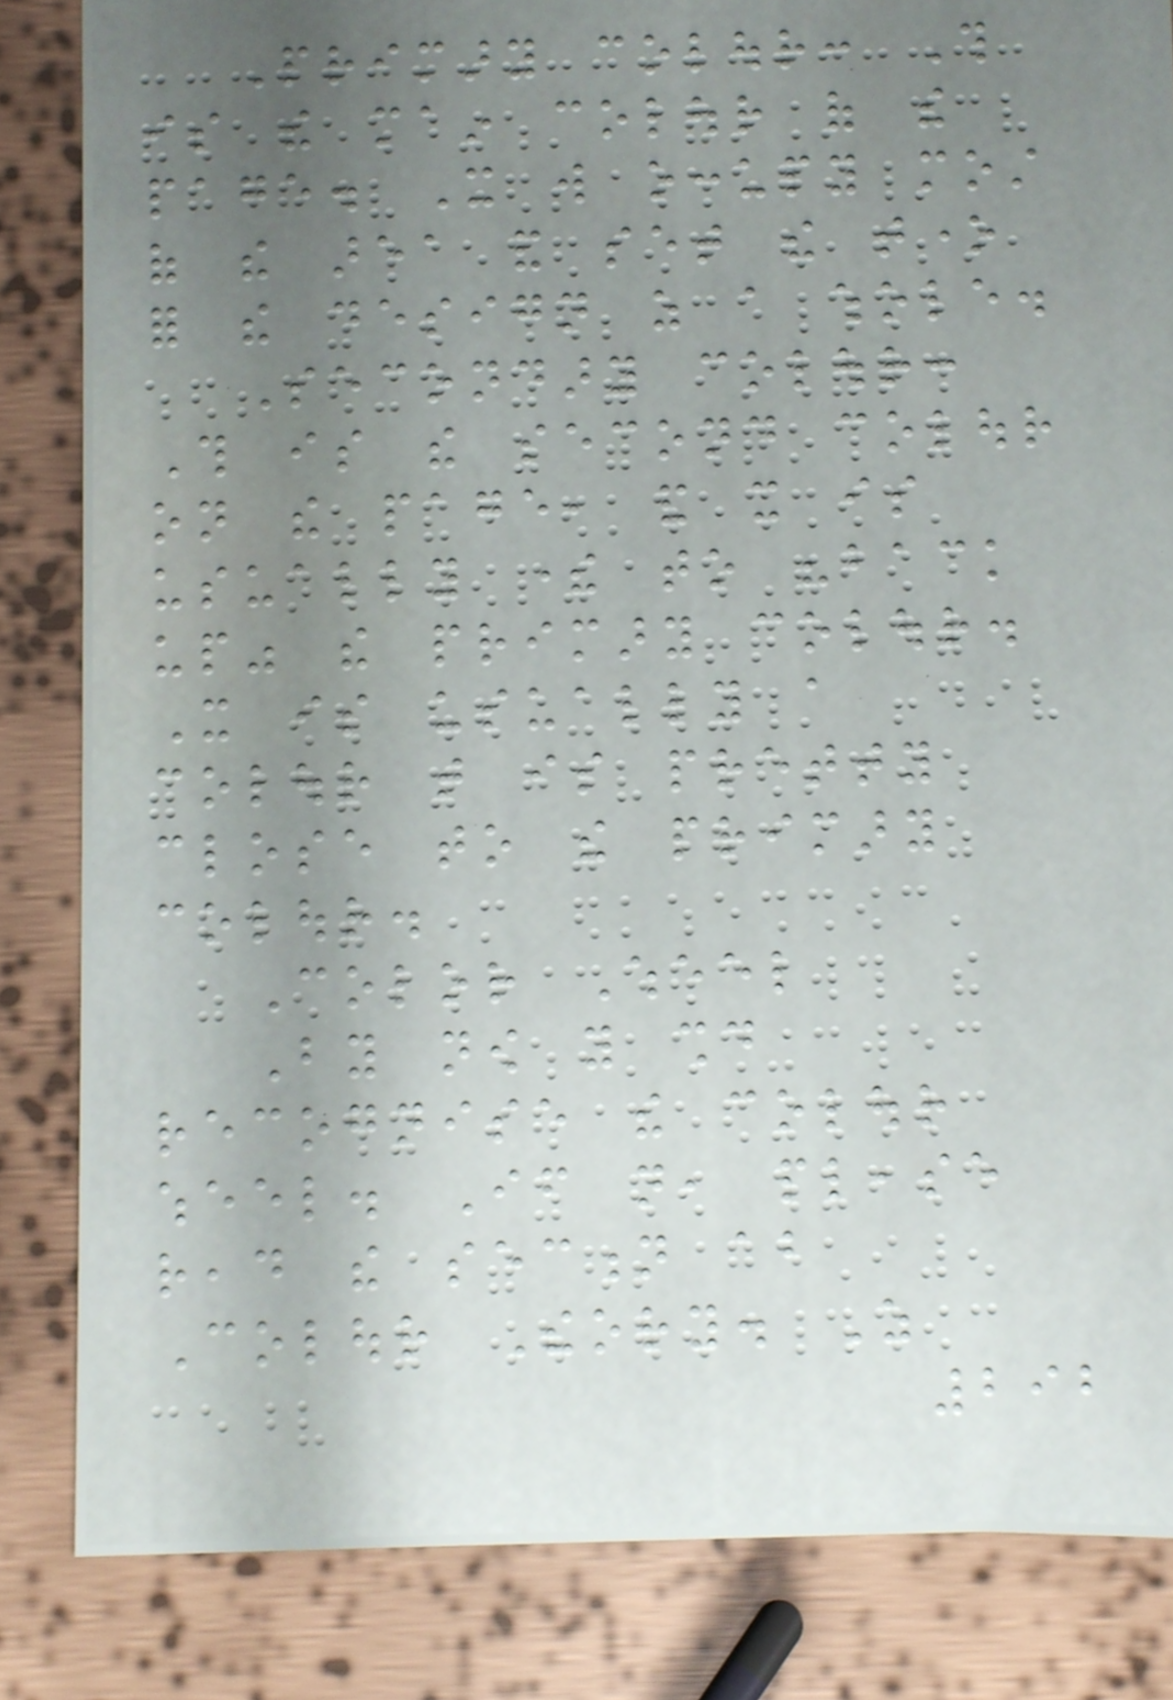Primary colour: This
is the main colour of the
page. It will occupy most
of the area and set the tone
for the design as a whole.
Secondary colour:
This is the second colour
on the page, and it is
usually there to "back
up" the primary colour.
It is usually a
colour that is pretty
close to the primary
colour.
Color Wheel
By now you should
recognise the colour
wheel. If not, please
read the section about
Colour Theory. As
292
